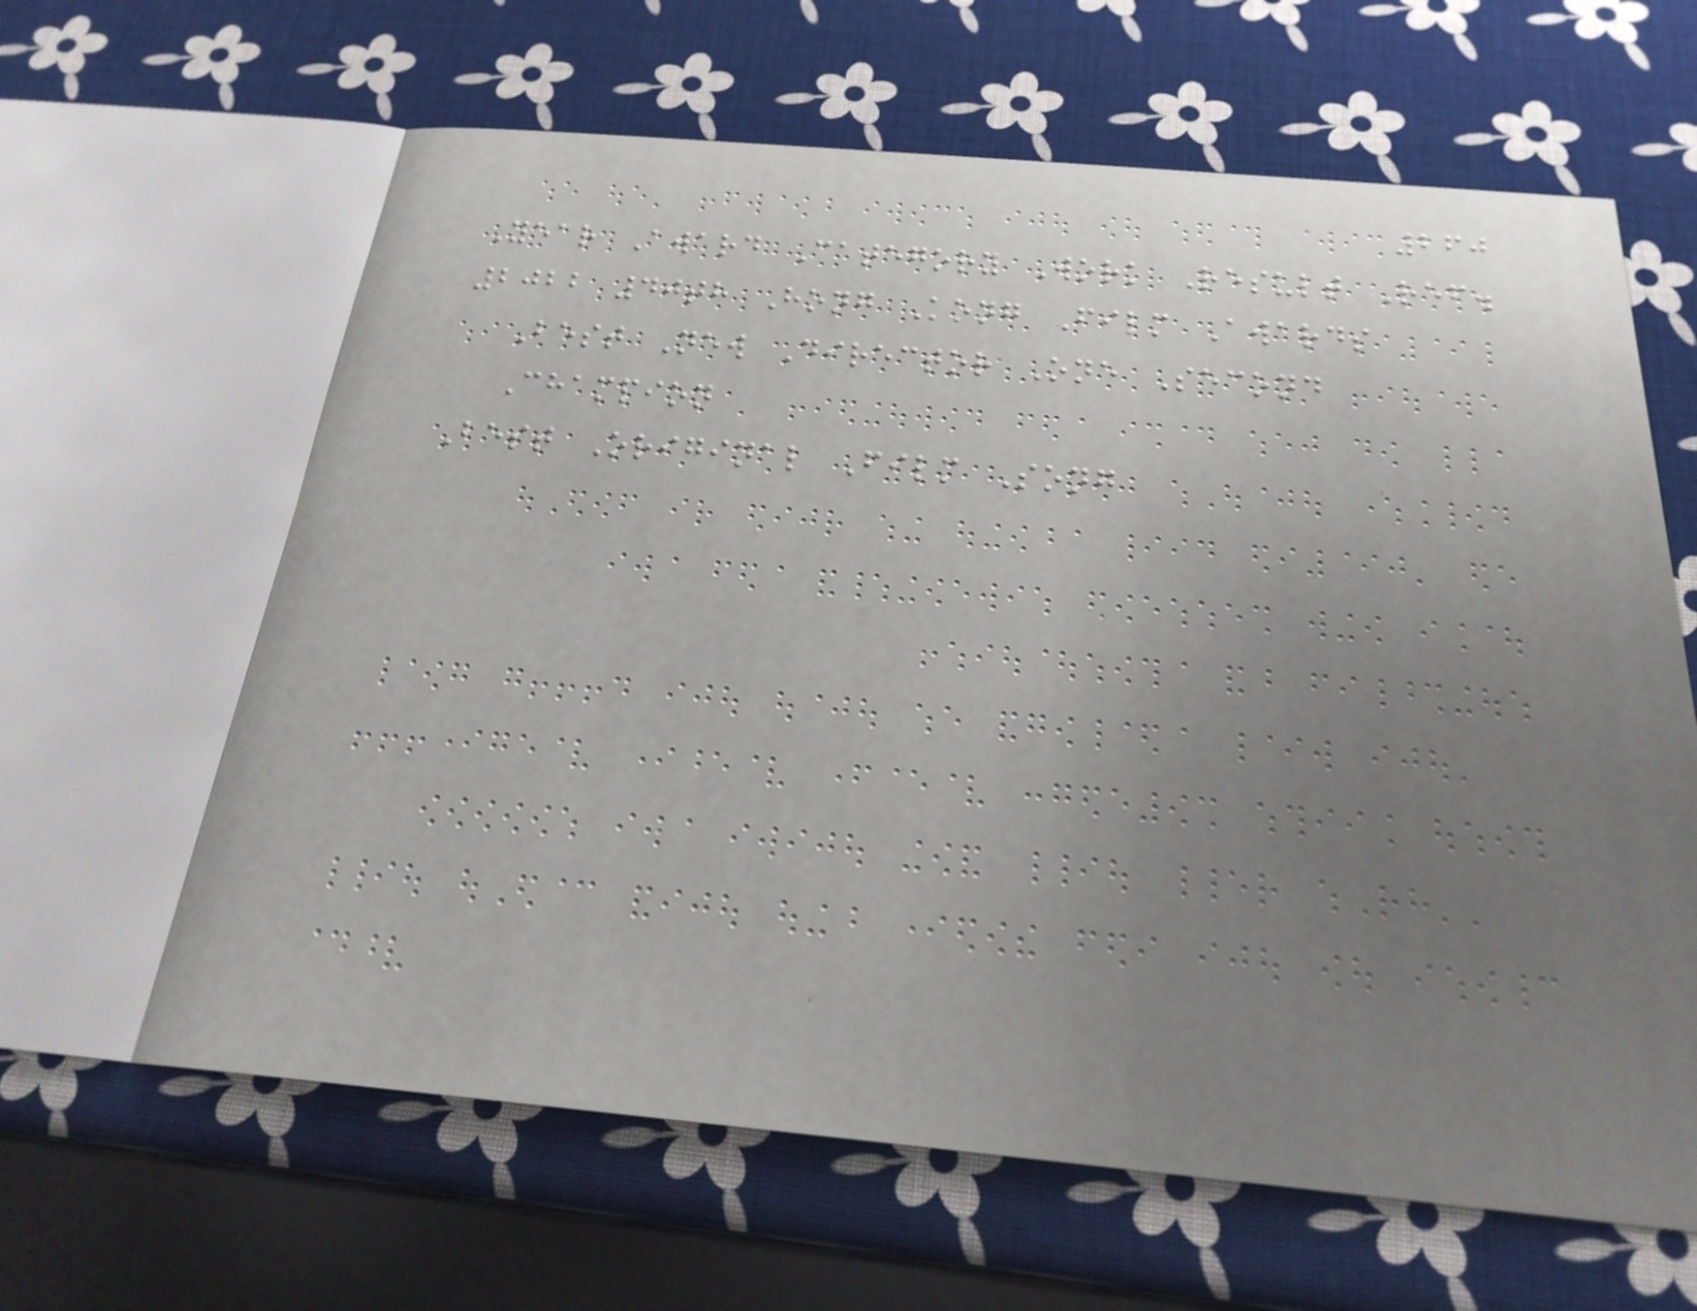260
Year Award Category Work Result Ref.
2022 40th Hong Kong Film Awards
Best New Director One Second
Champion
Best Original Film Song
